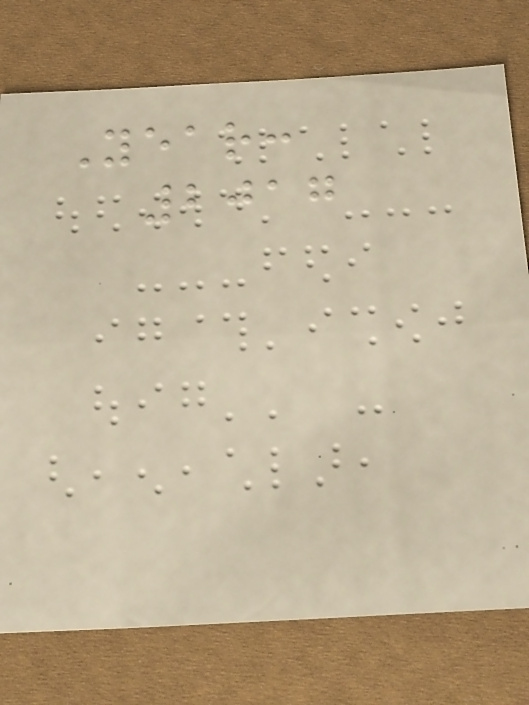Year:
2017
